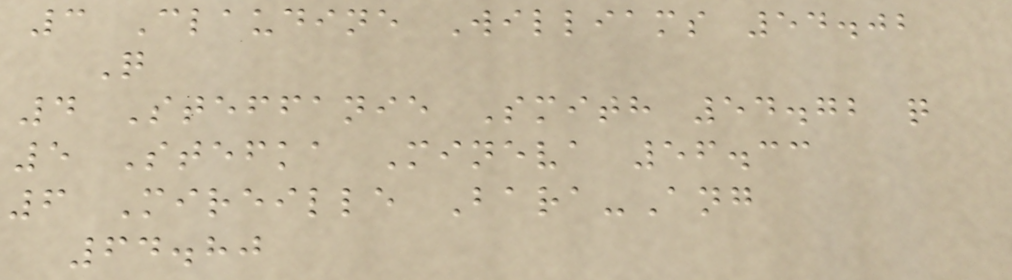3 Claudine Williams 54.02
Q
4 Steffanie Smith 54.72 q
5 Stefka Mineva 56.33
6 Mireille Bara-Ang
64.80
